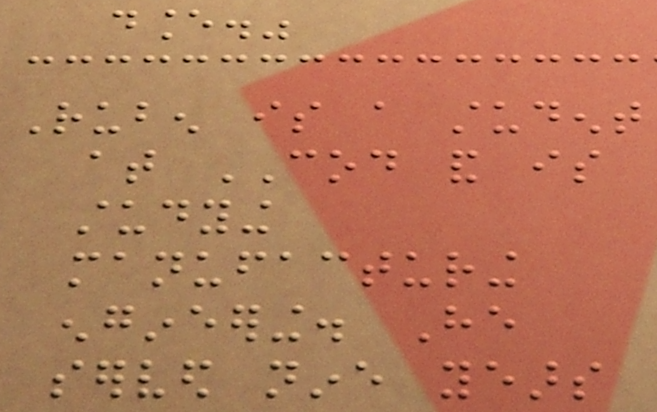dance."
Ruben is a student
at COD and is
studying
manufacturing
engineering. He
served nine years
